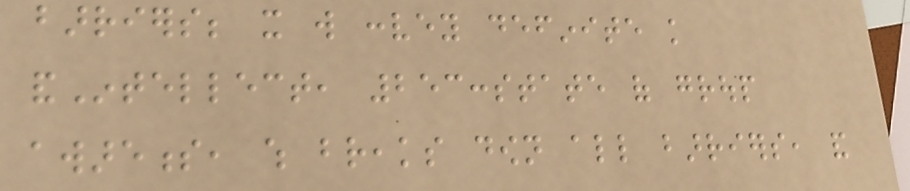barriers; it will convey definite knowledge
andIntellect, 253:state of group
awareness, which breaks down all barriers, and
